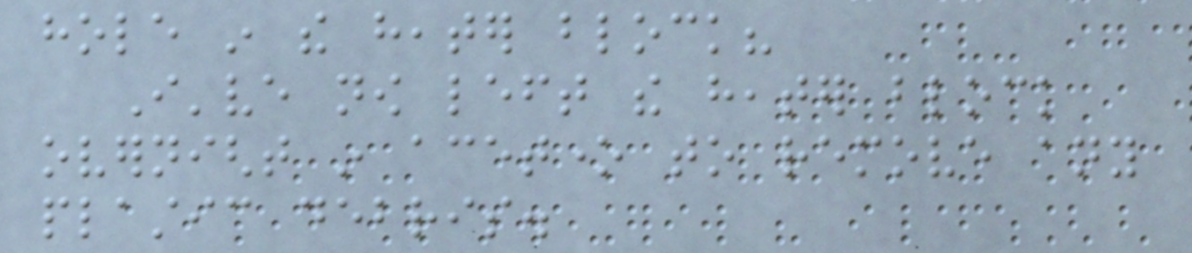hole in the heater block?
I've now left the heater block
overnight in acetone to remove any
plastic debris.
